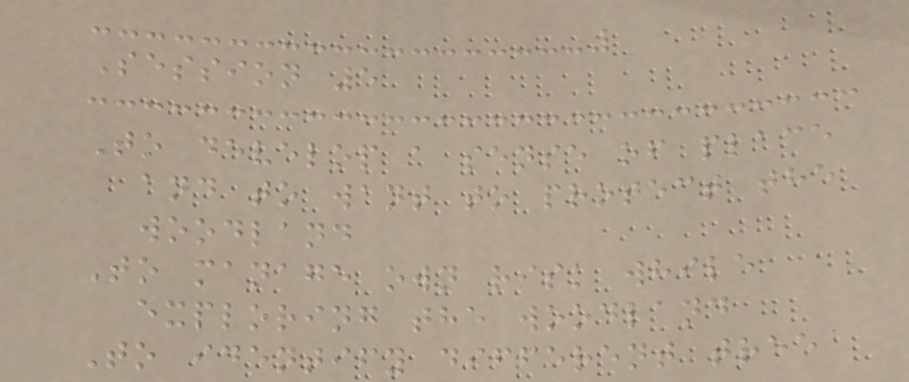Session 5
To develop a sense of place
and to want to protect the
woodland
To manage own risk while
exploring the woodland
To identify different tree
